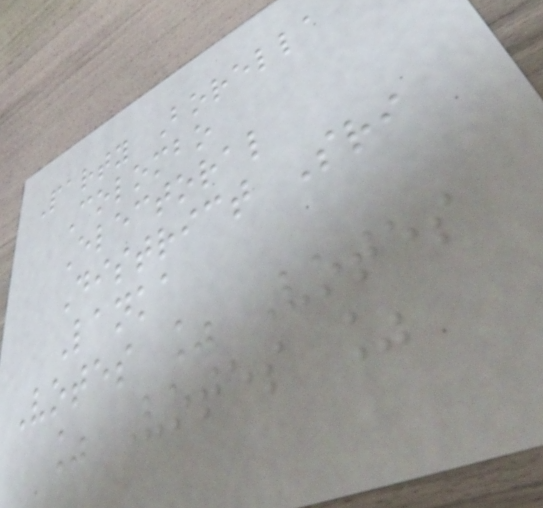Party Borella
Colombo
Electoral
District Sri
Lanka
Votes % Votes
% Votes %
